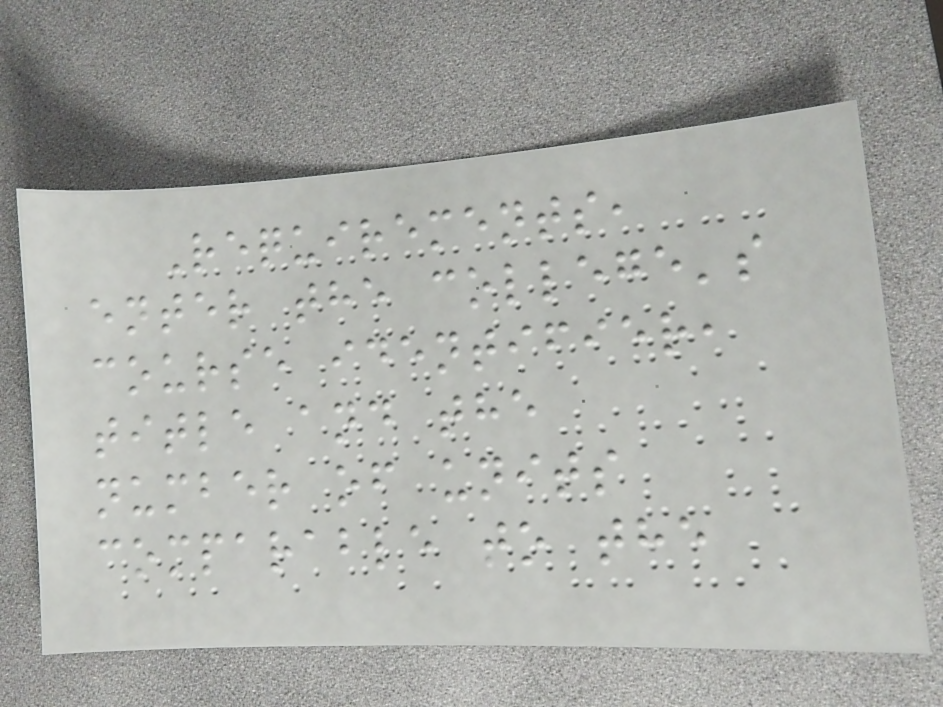Requirements,
enter the college's
course identifier,
title and the
number of units
comparable to the
